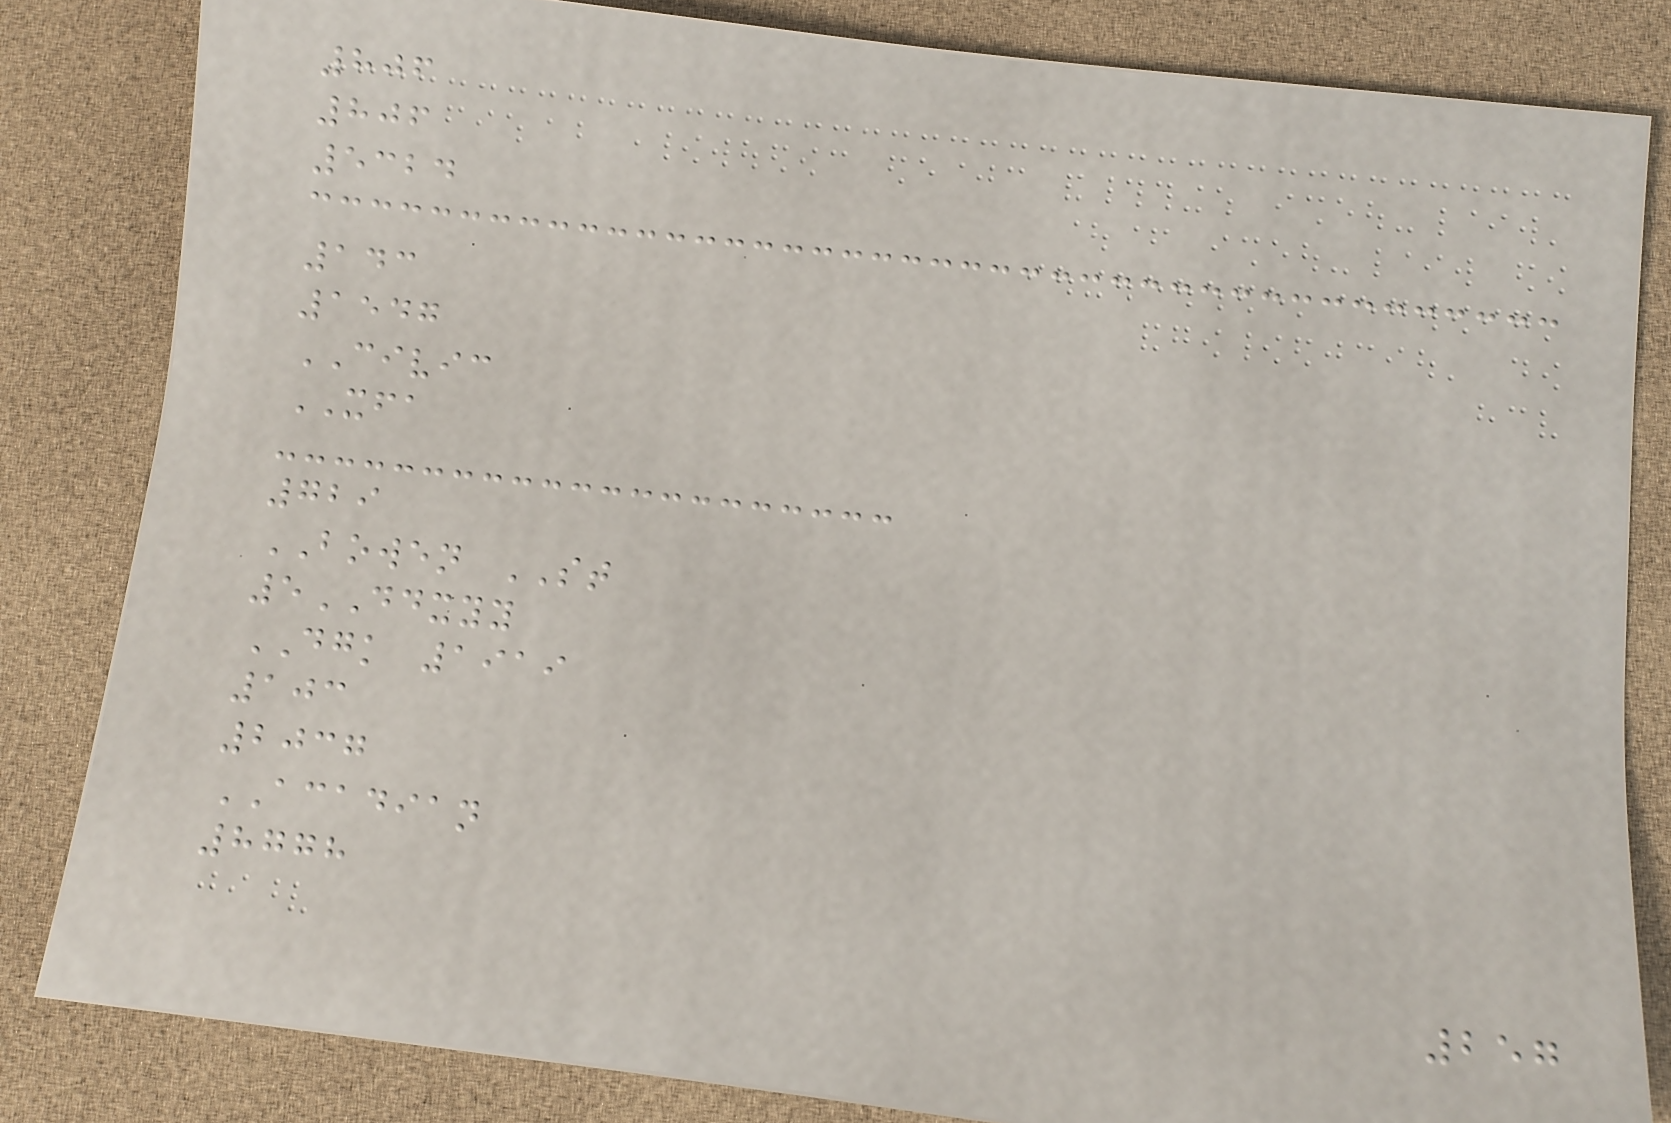806
806
5324
143
1547
CIVIC
XFA
729
BOWEN ST
5DDXYY
DGK 1919
103
2037
ACADIAN
8778
257
